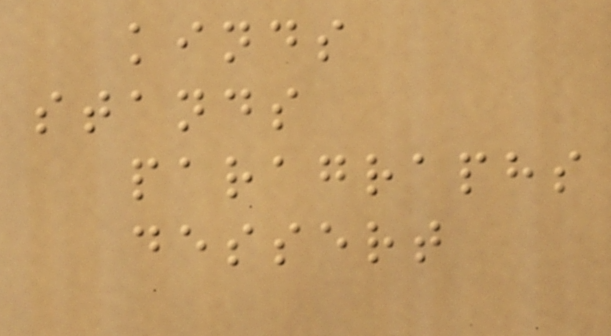kinds
stands
paragraphs
dessert
